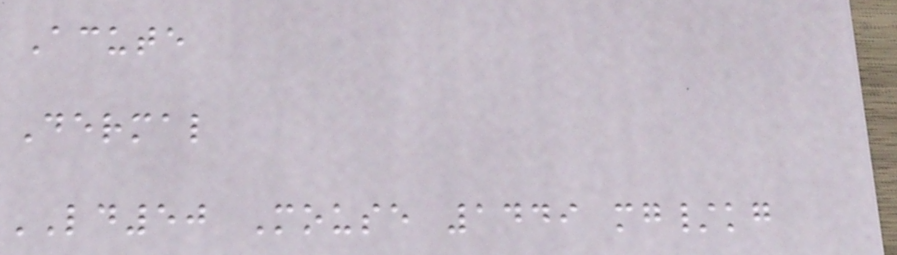Acute
Dermal
LD50 Mouse 1449 mg/kg
